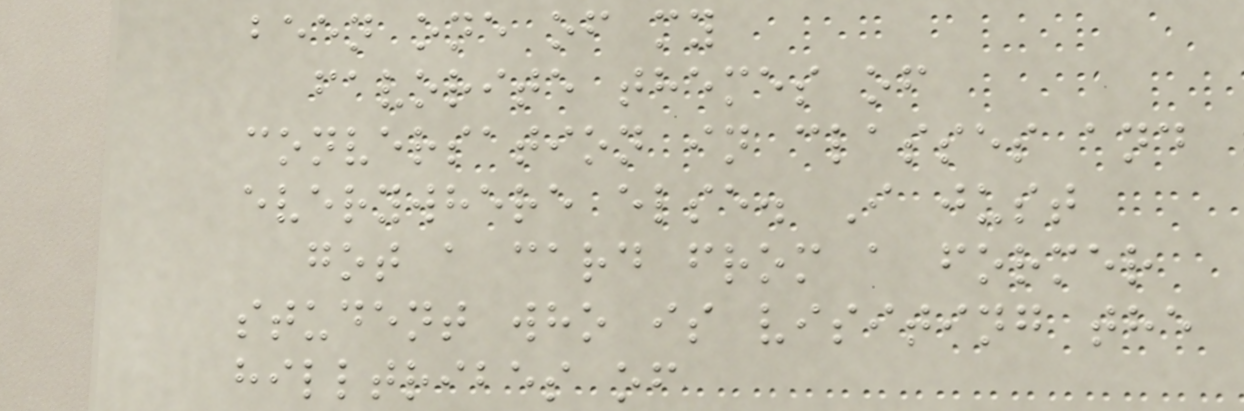been one of my
favorite themes of
conversation in classes and
everywhere else. I just
got a card from a former
student who is visiting the
hilltribes of
